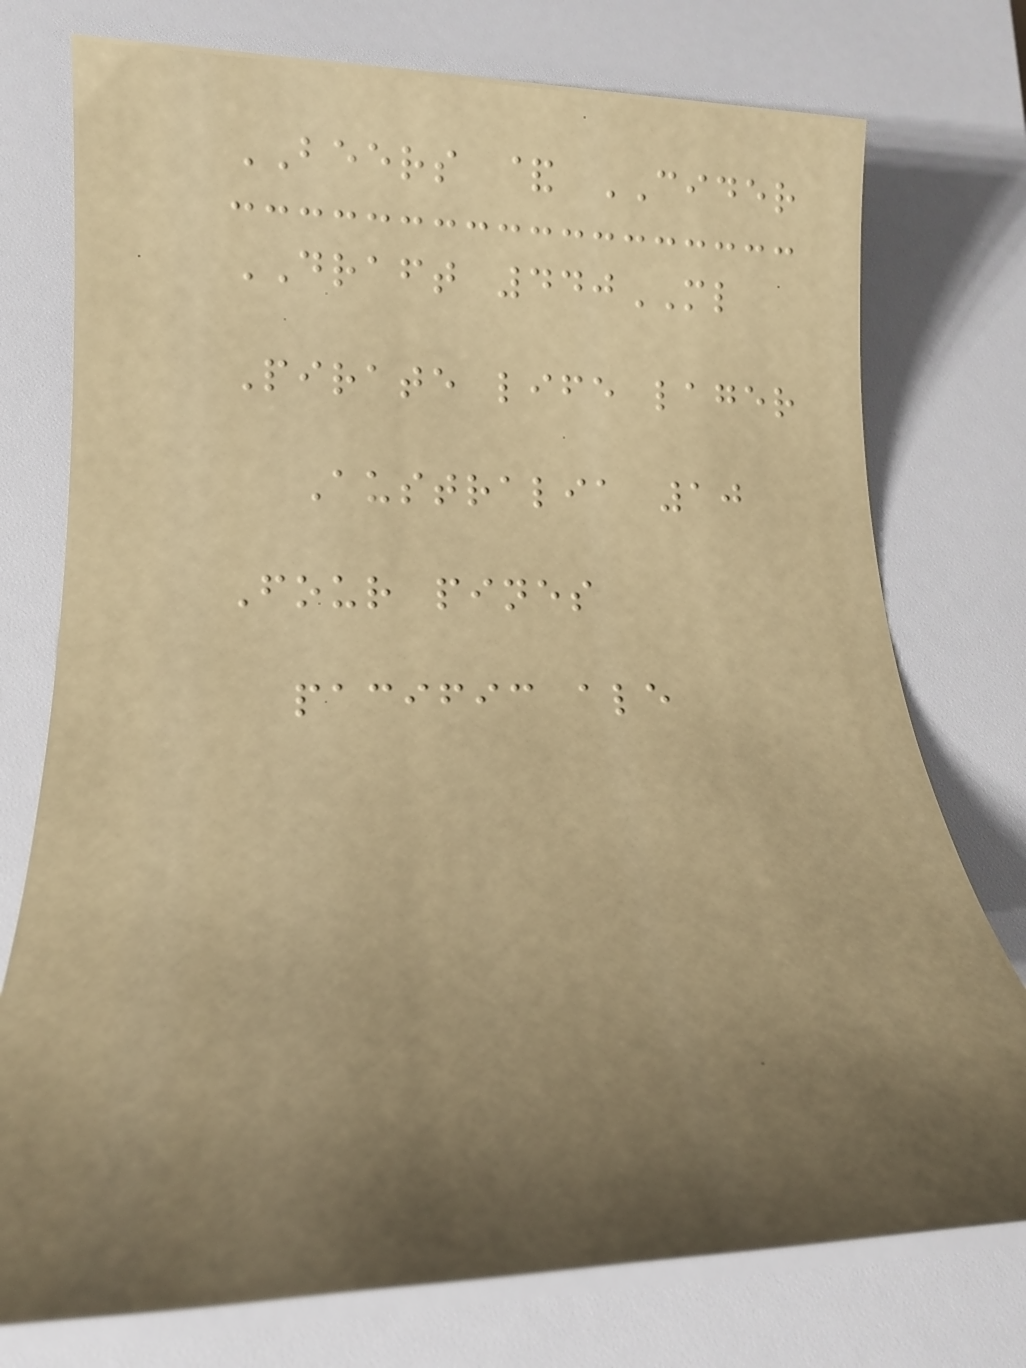BEERS & CIDER
DRAFT 440ML
Pirate life lager
Australia 10
Four pines
pacific ale
